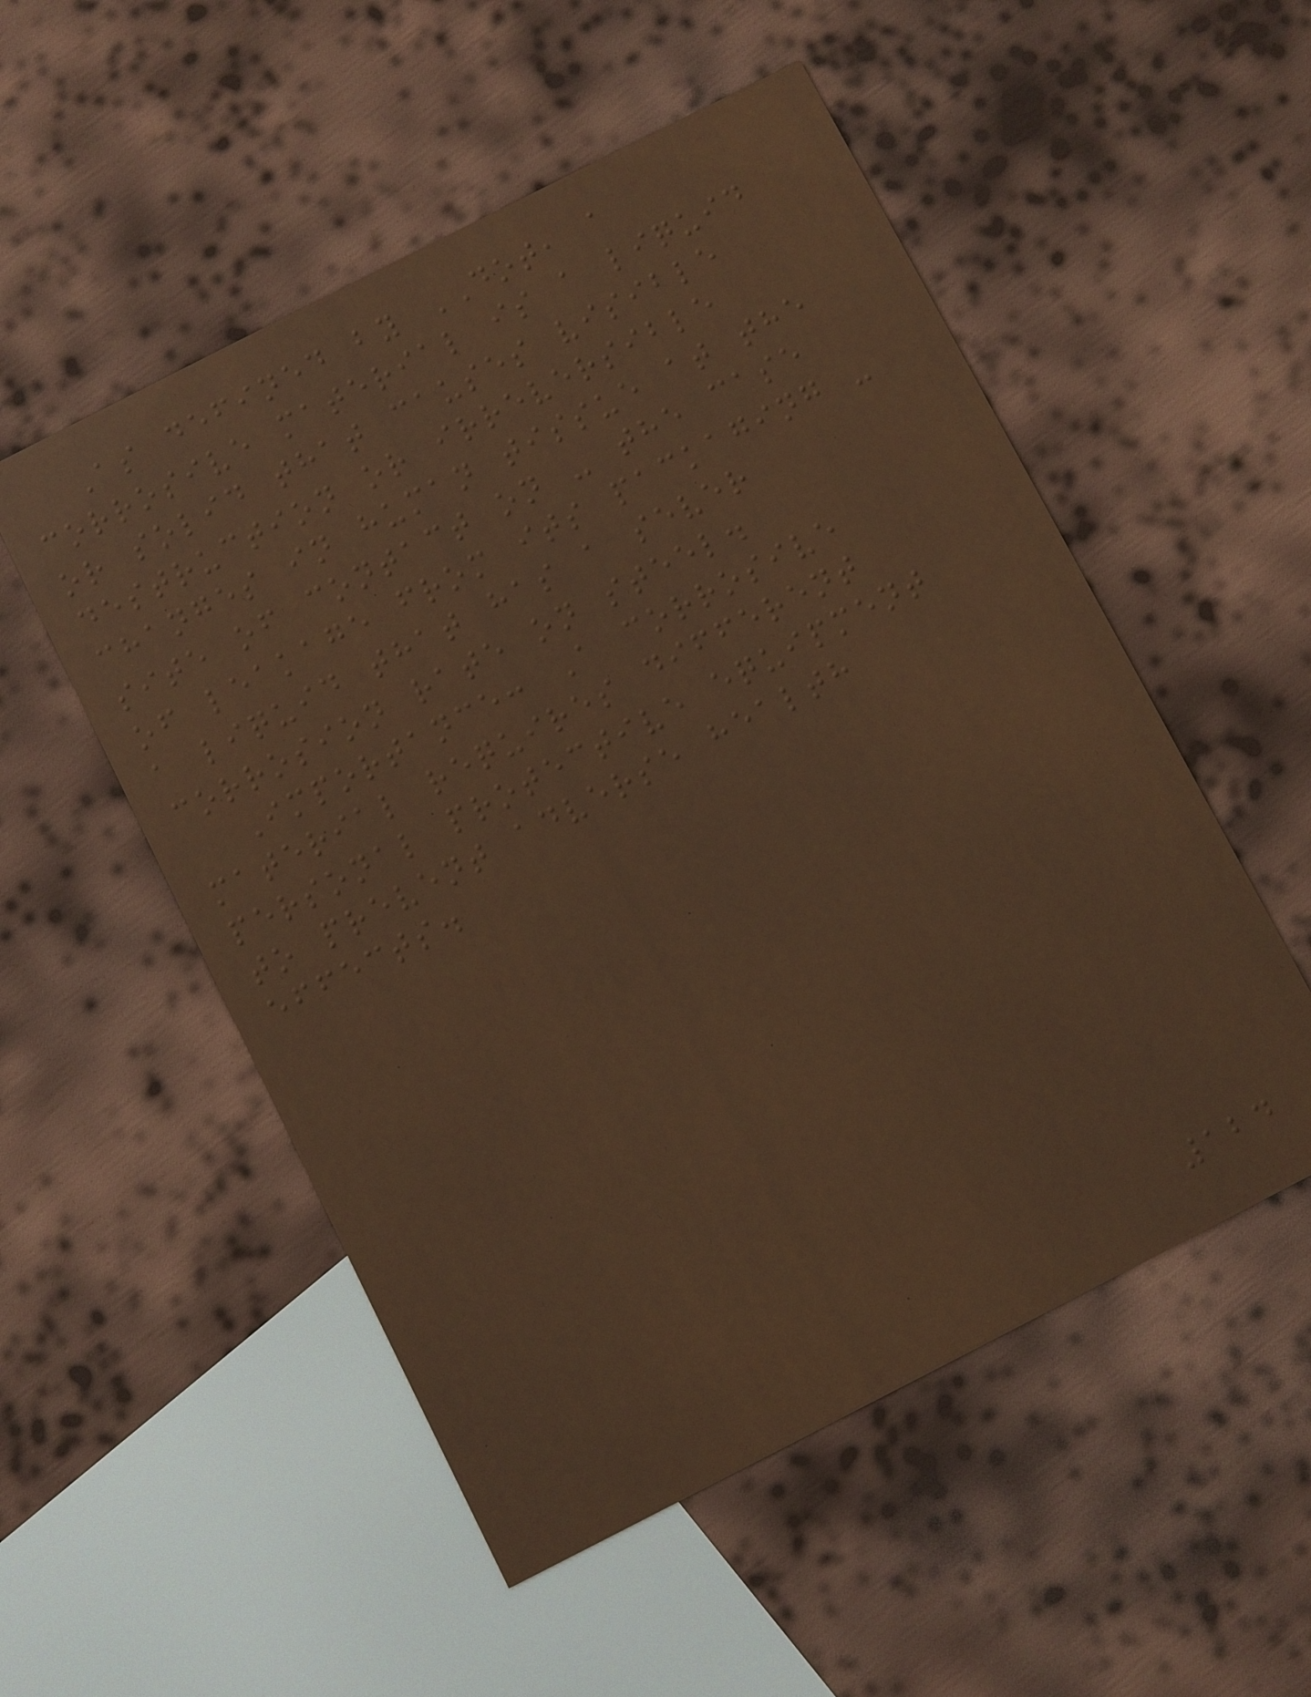As defined by DOT, a
corrosive material is a liquid
or solid that causes visible
destruction or irreversible
changes in human tissue at the
site of contact on - the case
of leakage from its packaging -
a liquid that has a sever
corrosion rate on steel.
Importance: A corrosive
material requires different
personal protective equipment
to prevent adverse health
effects.
124
